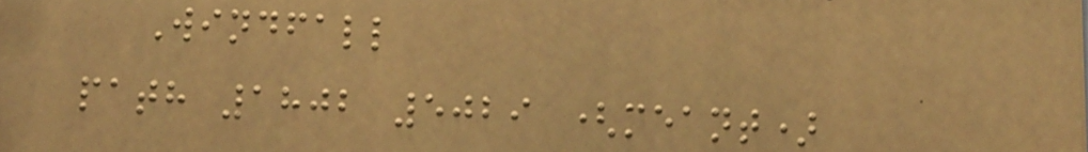Windfall
path 1802 5029 (meant)
